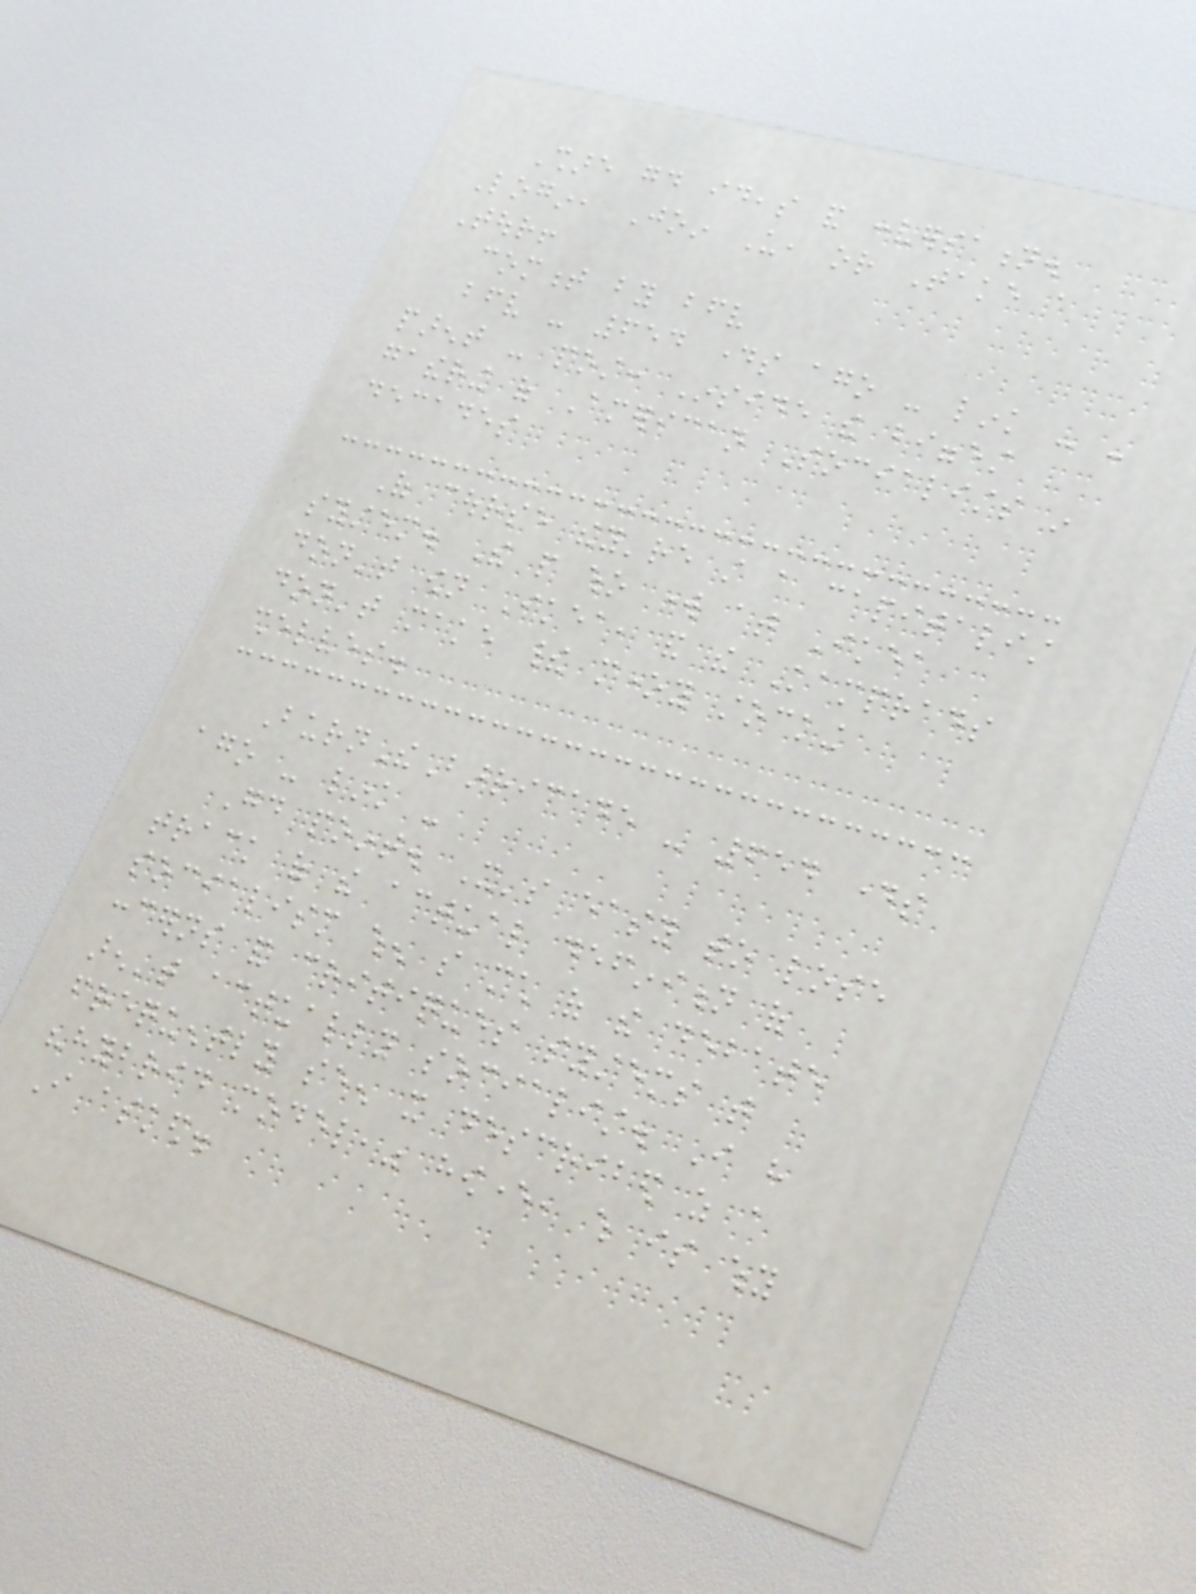Share good ideas and conversation.
Login, Join Us, or Take a
Tour!
comment by bfv
bfv - 654 days ago - link - -
parent - post: Inside the biggest
gathering of American Socialists in
decades
Of course they're still a capitalist
system. The people who work at Ikea
don't own Ikea, and the Kamprads
don't make their money stocking
shelves.
BurnTheBarricade - 654 days
ago - link -
Good point. It's easy to lose
track of the actual definition of
socialism when so much of the debate
concerns and critiques systems that
aren't actually socialist. I have
frequently seen it described as a
"hybrid model," however, which is why
I asked.
